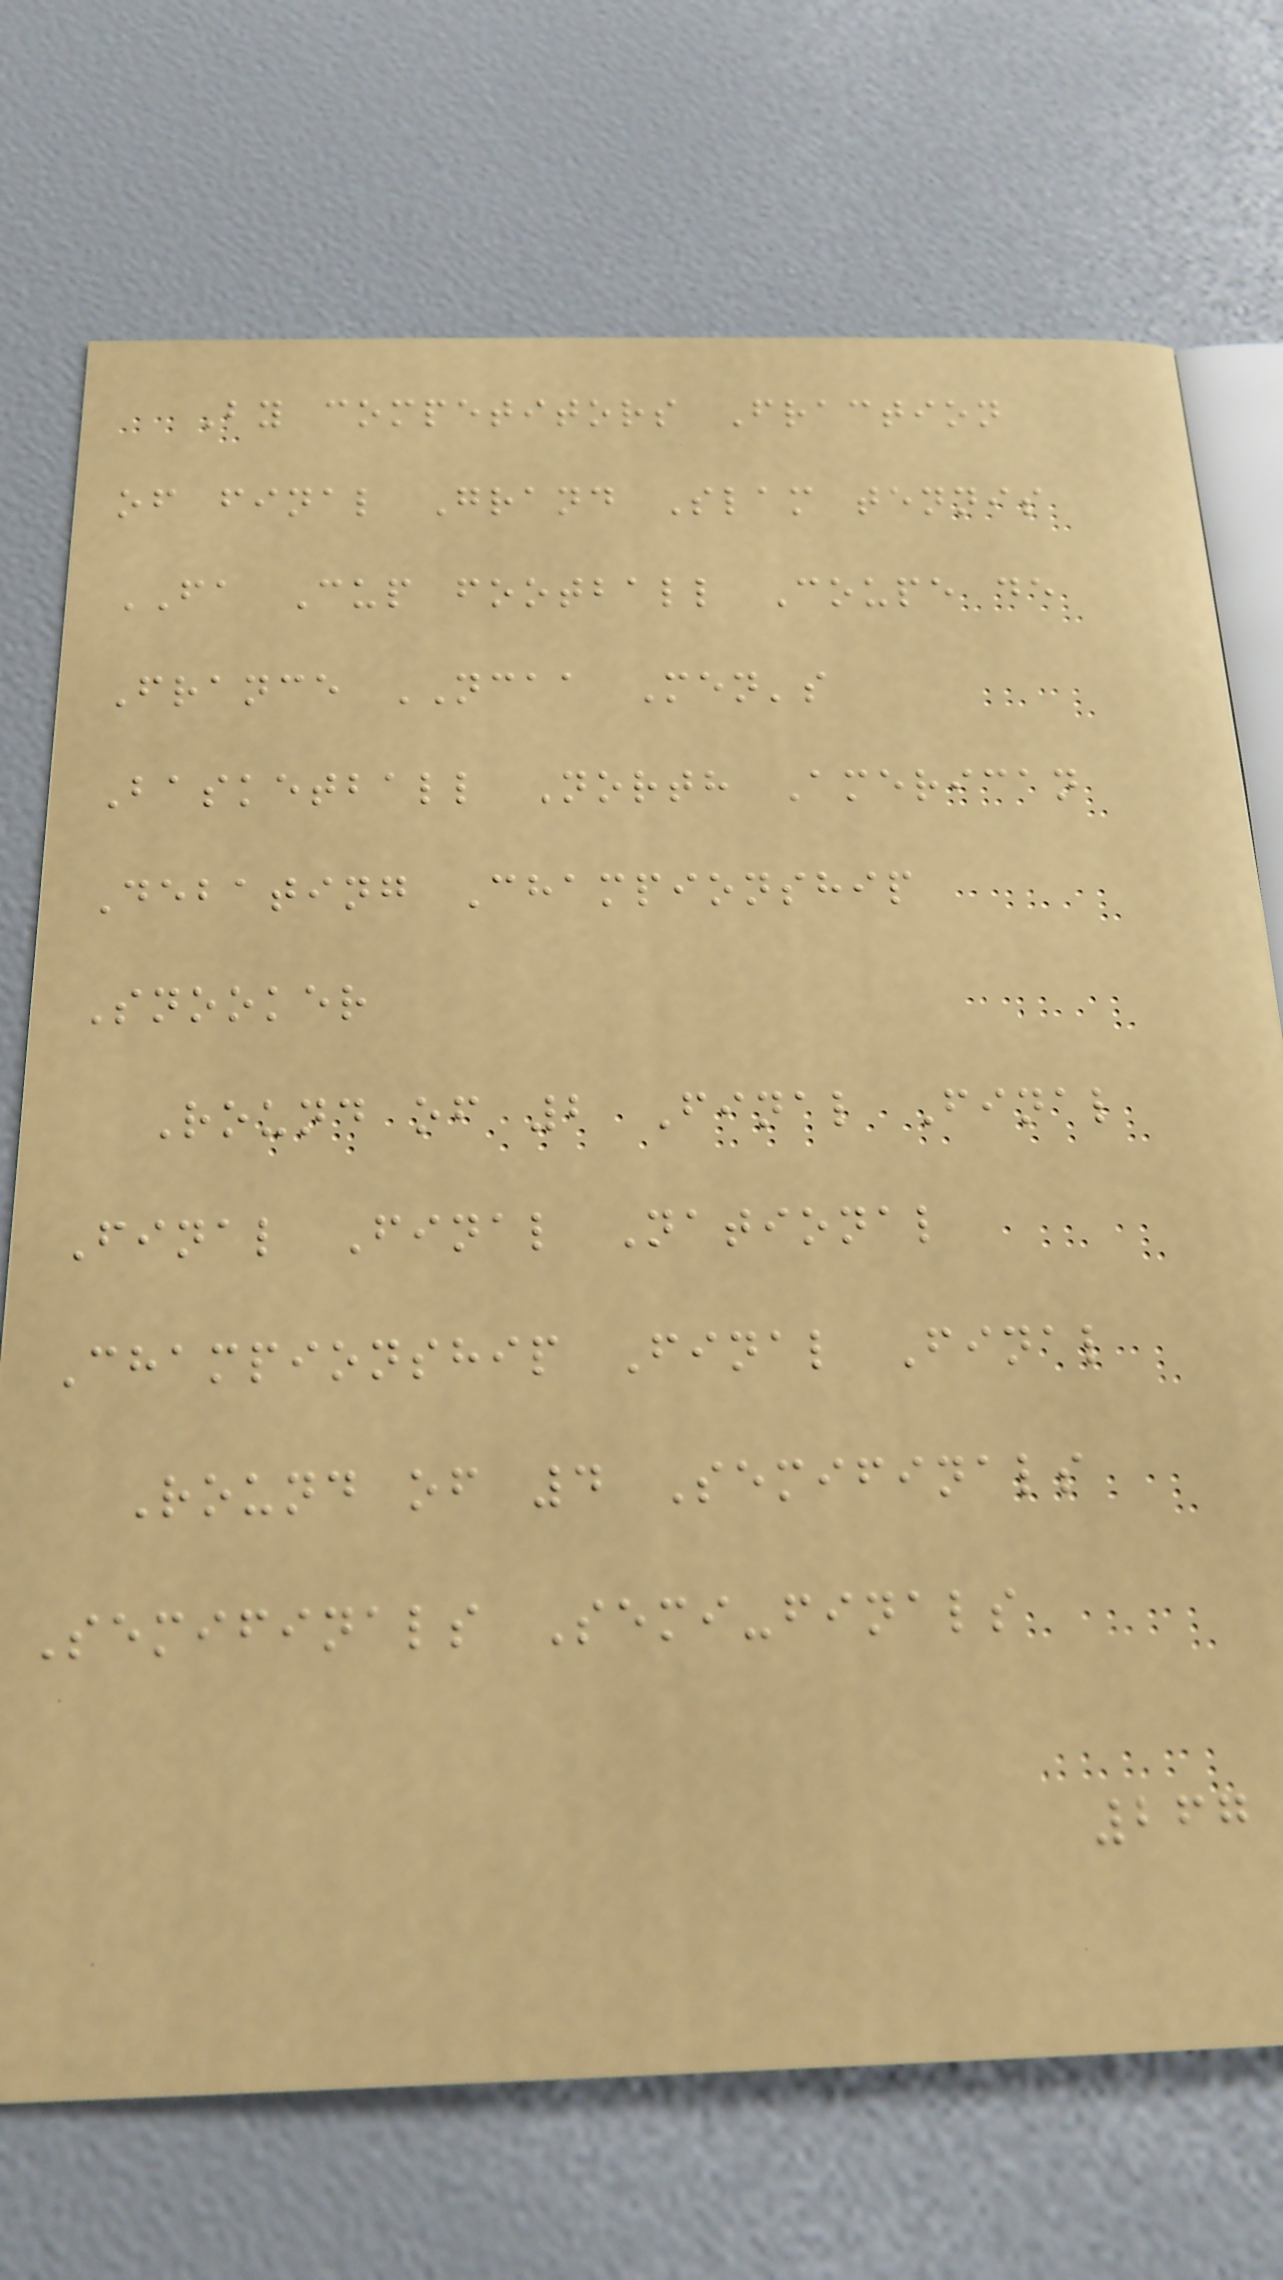By competitors Fraction
of final Grand Slam tennis
FA Cup football Coupe de
France NCAA Men's
Basketball North American
Debating Championship
Snooker
Round of 2 Final Final
Final Final National
Championship Final Final
Round of 4 Semifinals
Semifinals Semi-finals
267
